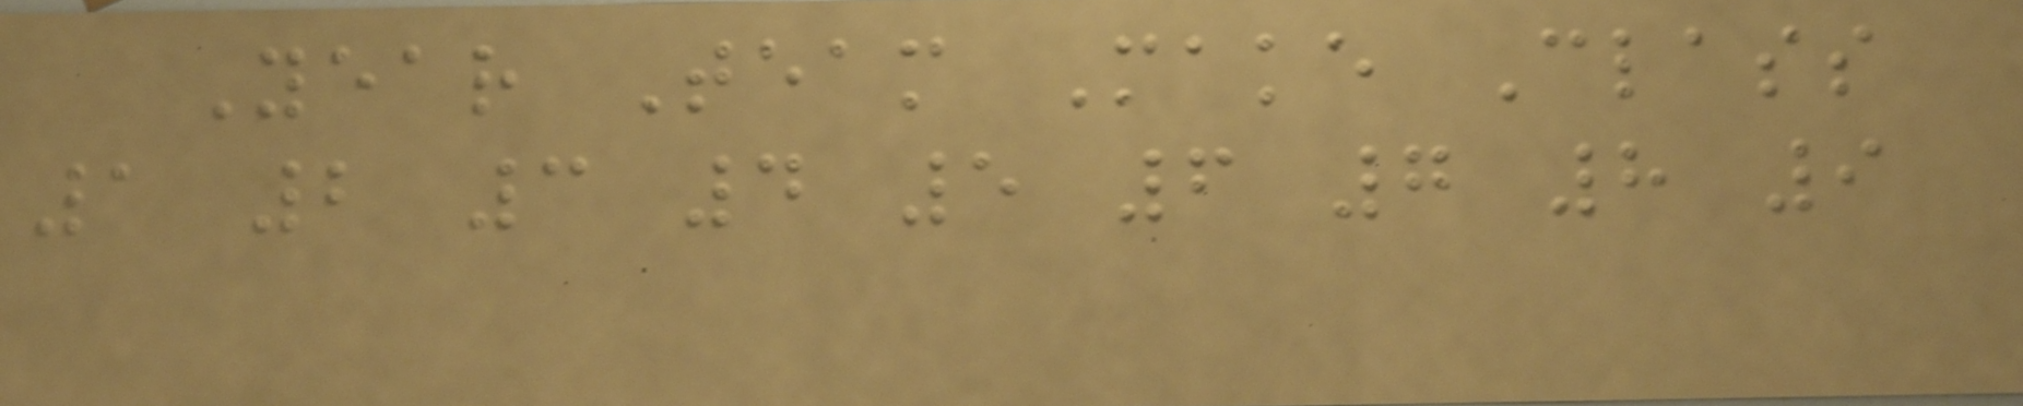Year Team Make Class
1 2 3 4 5 6 7 8 9
